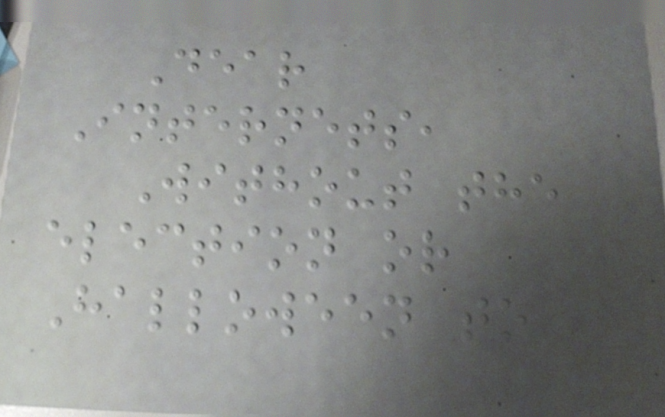Dear
Internets,
Without the
election or
Halloween to
